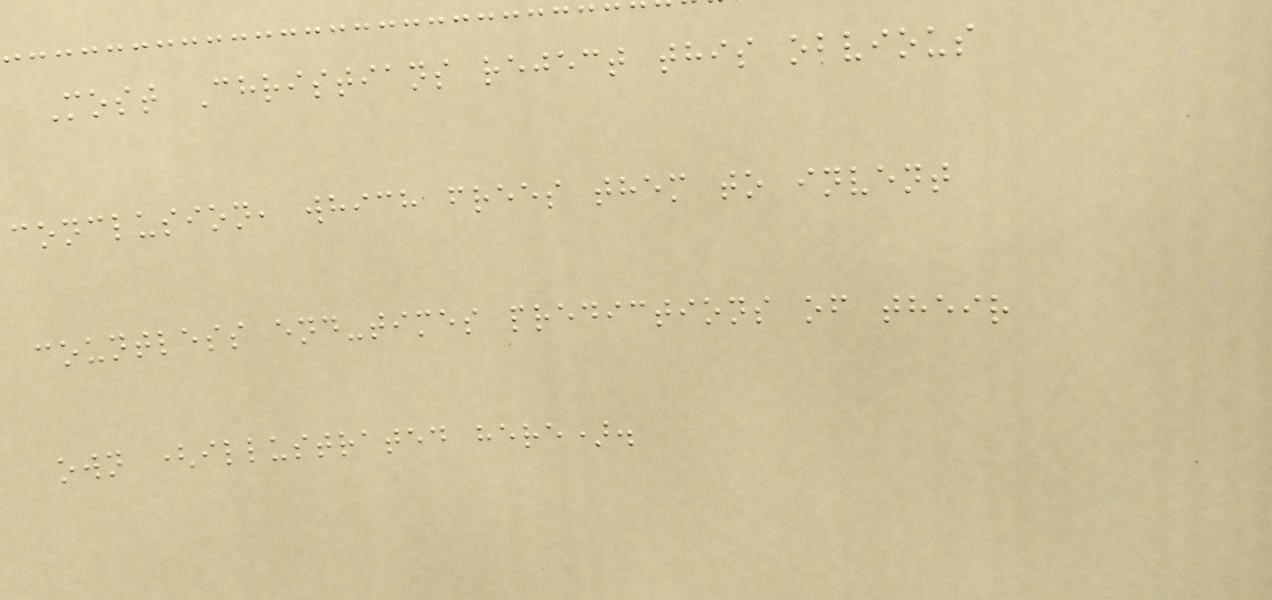Most Christians reject this obvious
conclusion, which frees them to invent
countless end-times predictions of their
own (illustrated here).
